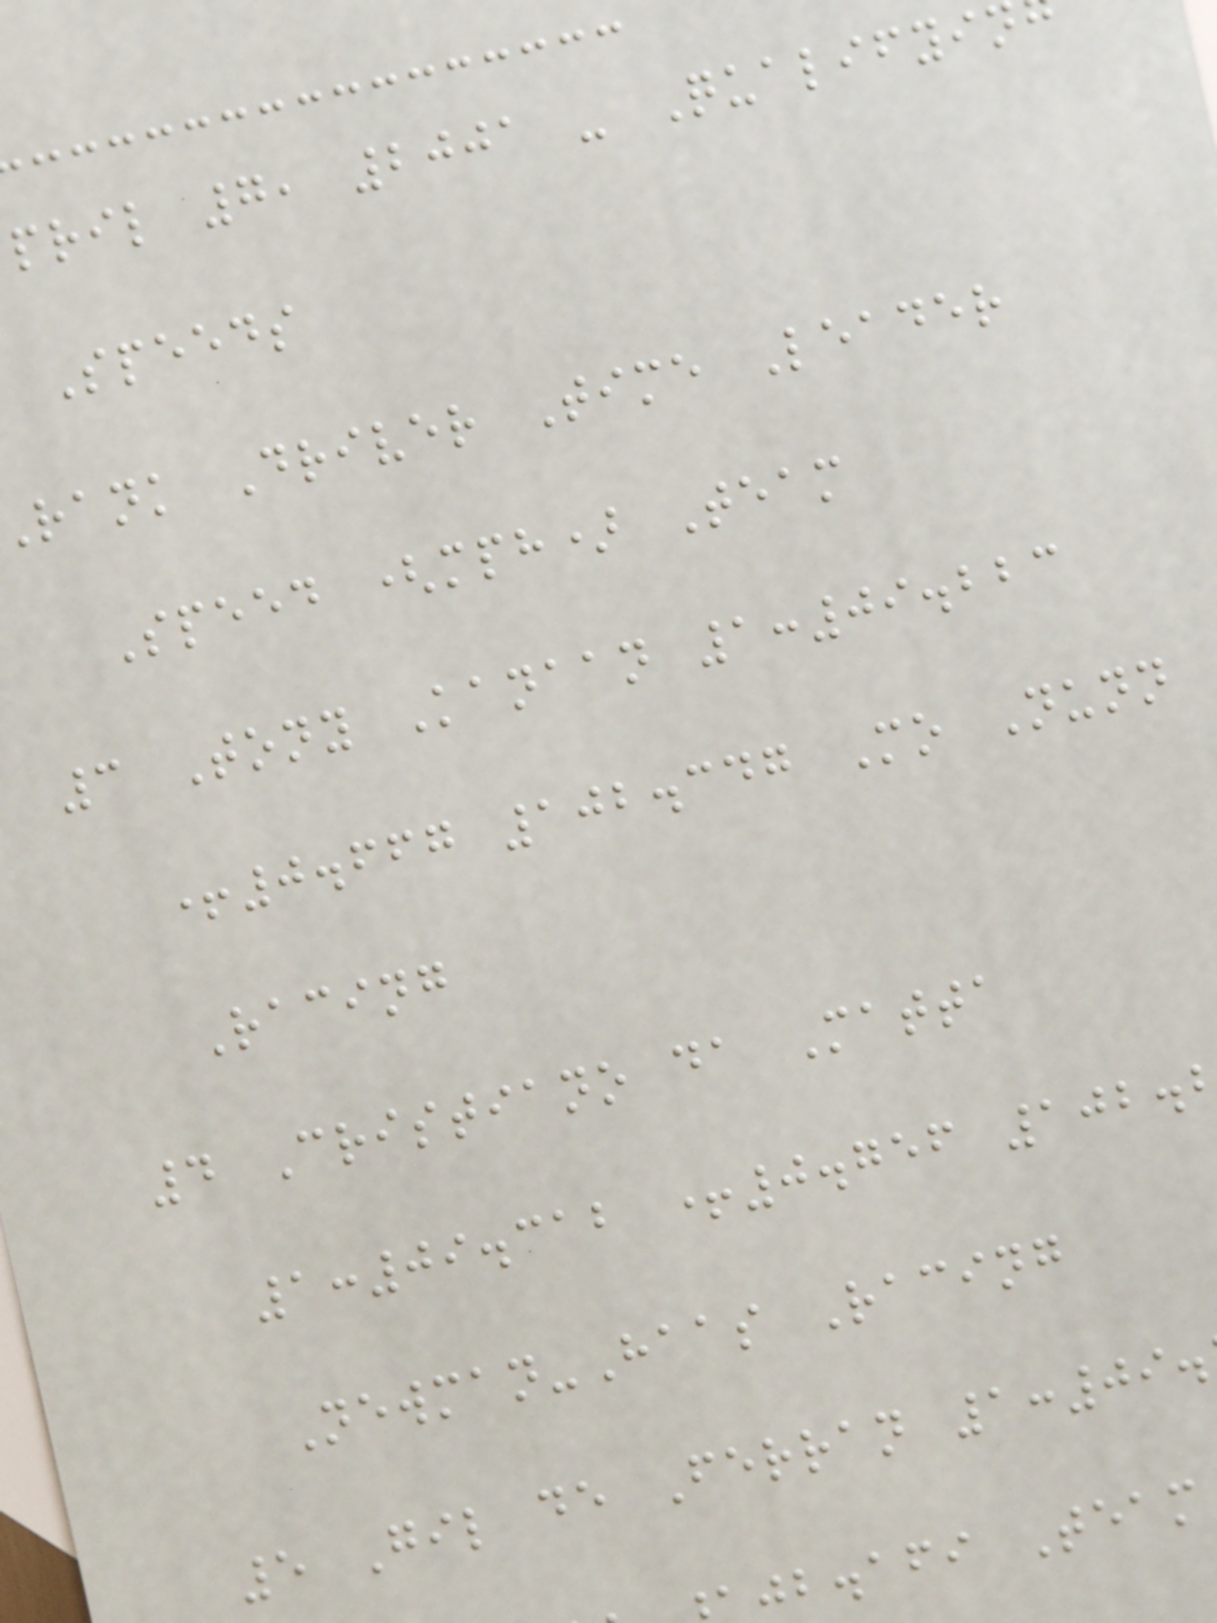pril 7, 2001 - Qualifyin
Speeds
rank Driver Time Leader
Speed (mph) Team
3 Tony Kanaan 1:09.223
+0.667 102.347 Mo Nunn
Racing
4 Cristiano da Matta
1:09.312 +0.756 102.
Newman-Haas Racing
5 Gil de Ferran 1:09.
jb.afi Team
